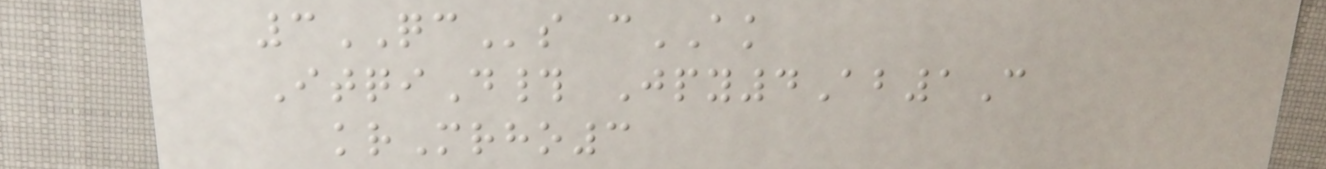3QCs cAK
ItqiD# Jpy4Ab1C
krMrho3
